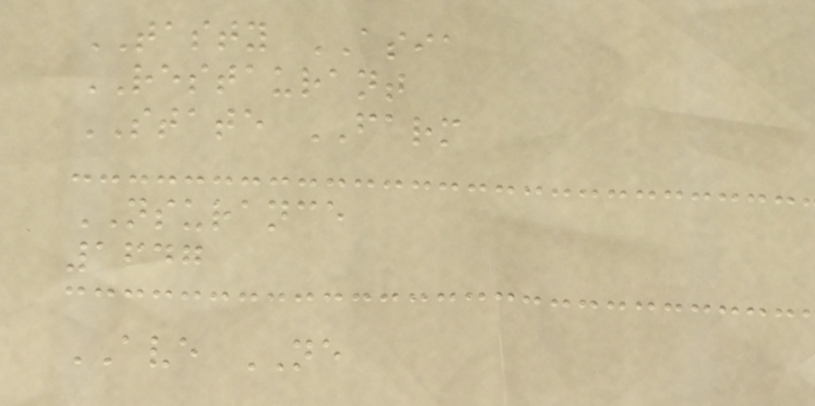TASTY ASIA
RESTAURANT
STATE FARM
NSURANCE
1647
AVE NE
